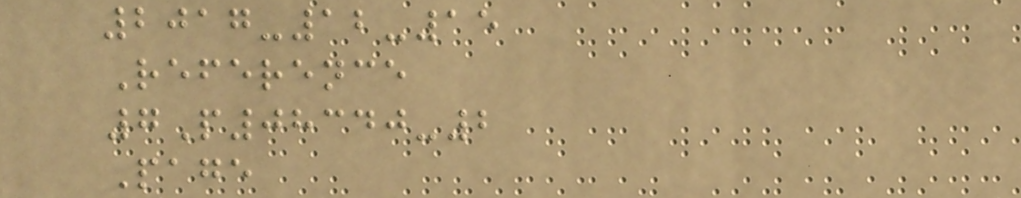2017-12-15
Reference
7P08340-2
Page
